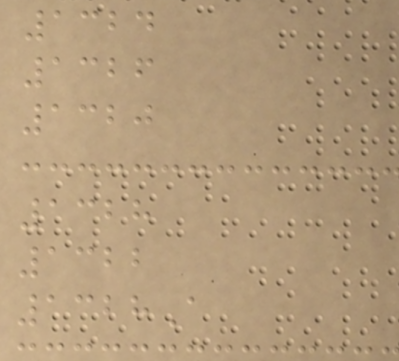1324
1326
1320
1328
1322
1328A
